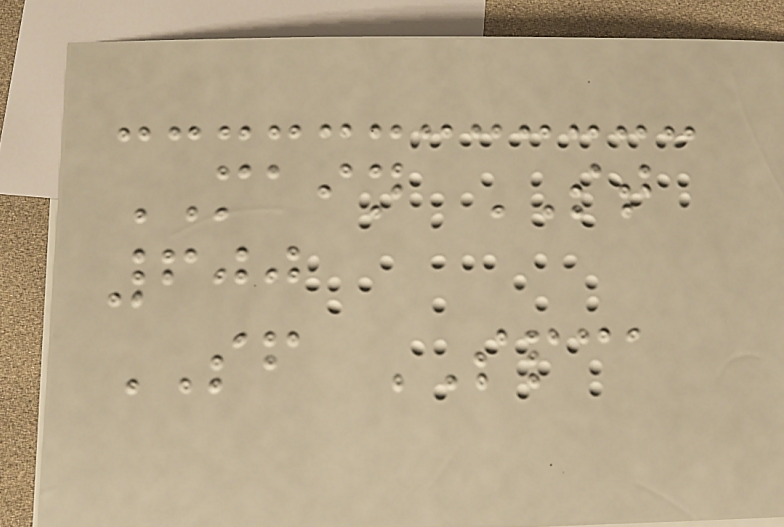MAIN ST
600
SF SPCA
